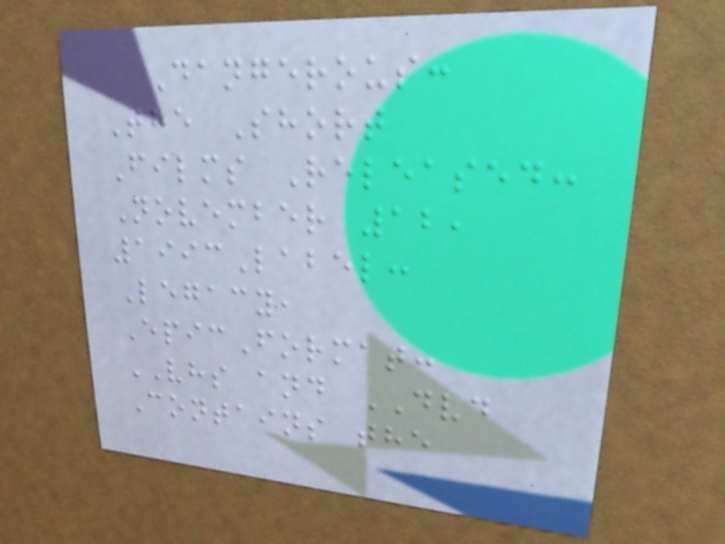Dangerous:
The Short
Films Released:
November 12,
1993Label:
Legacy,
EpicFormat:
VHS and DVD
Contains the
